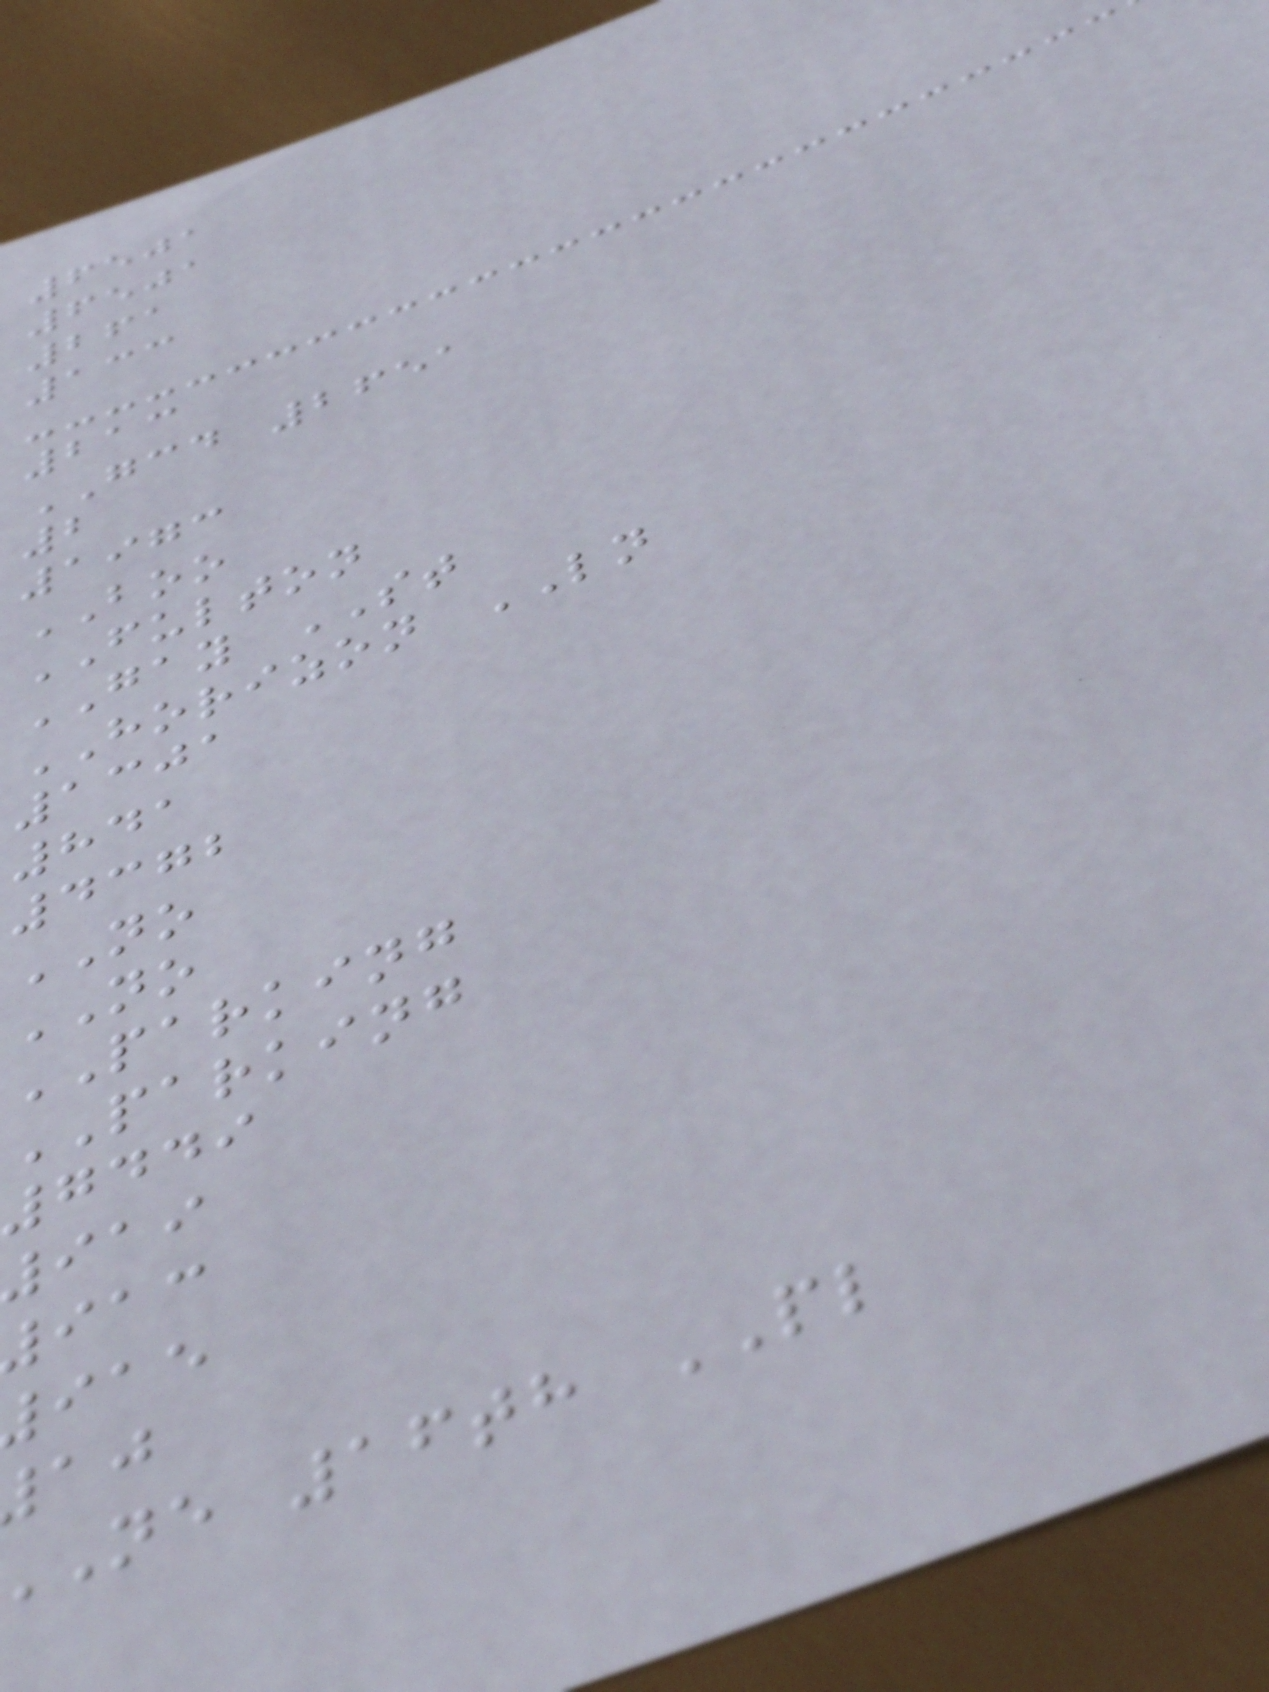6501
6501
261
133
213
GCD 2651
2
1973
BOO
FULTON
GAY ST
HORIZON LN
1301
841
4372
NO
NO
PARKING
PARKING
7449
919
ne 16th PL
